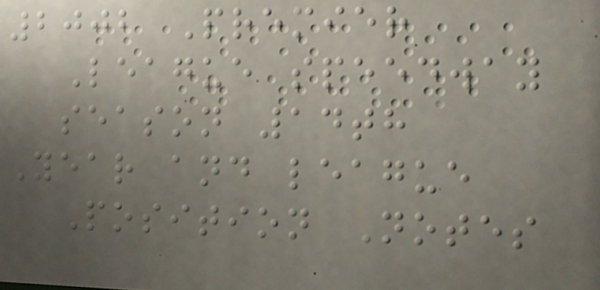2002 Premier
League speedway
season 14th
Year and league
Position Notes
